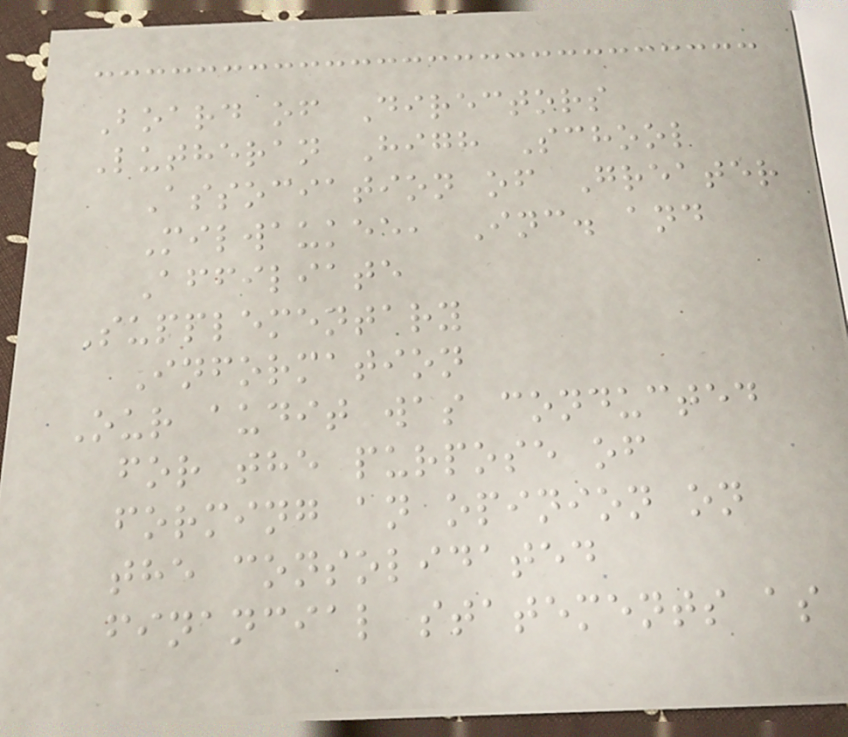Board of Directors
Lutheran High School
Association of Greater
Milwaukee, Inc. and
Affiliate
Supplementary
Information
Our audit was conducted
for the purpose of
forming an opinion on
the consolidated
financial statements as
